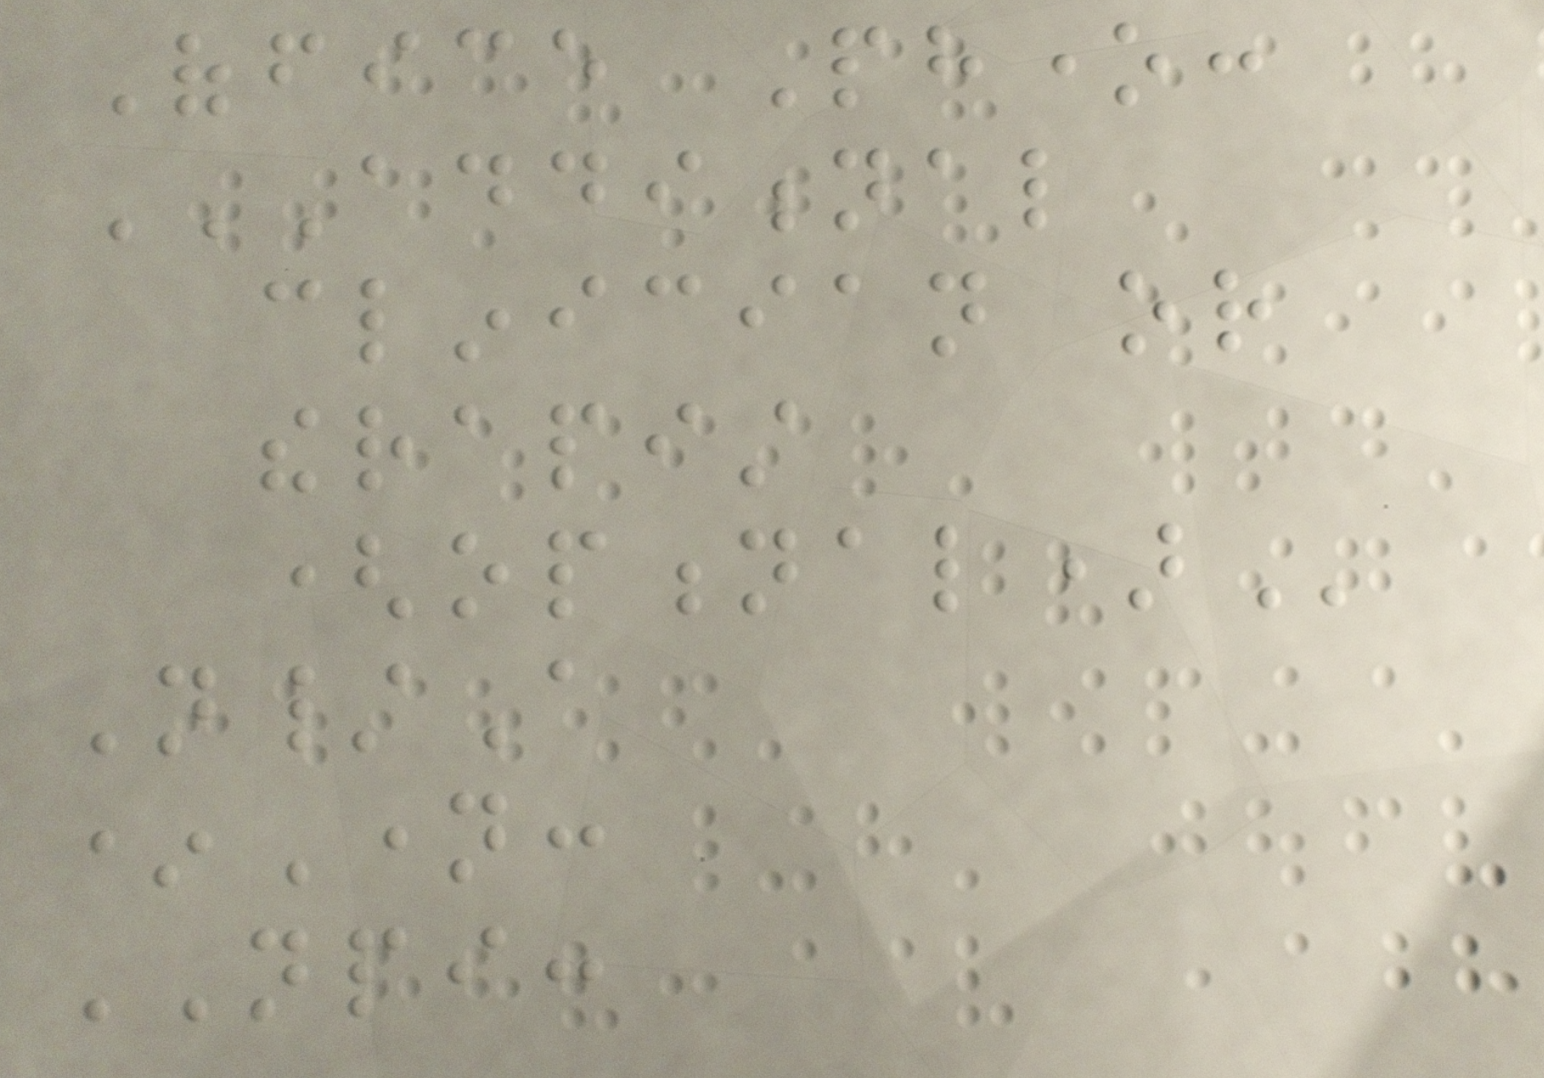Office Phone:
ADDITIONAL
CLINICIAN OR
THERAPIST
(OPTIONAL)
N/A
*Name:
NPI:
